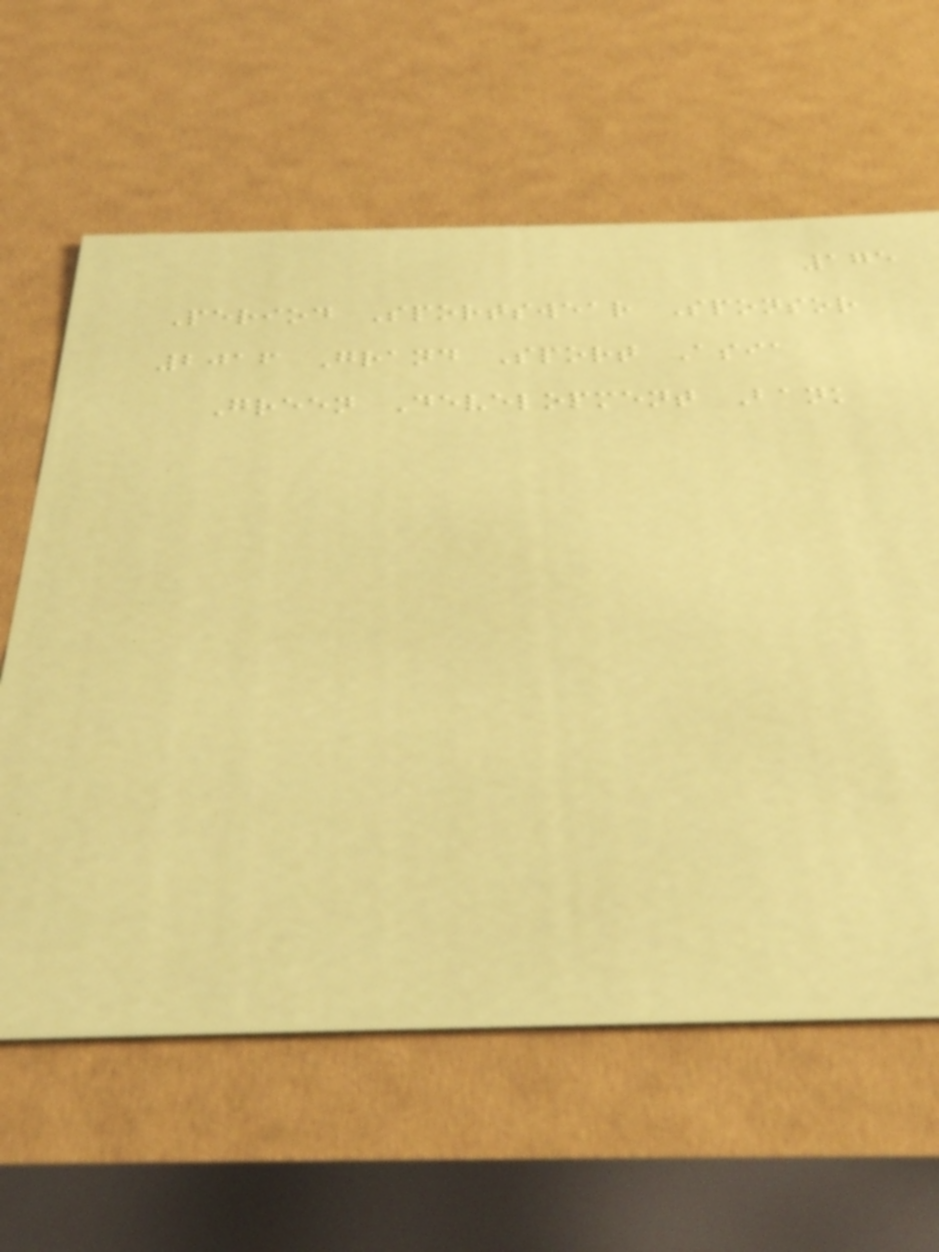175
Period Sportswear Sponsor
2016 Grand Sport Asia
Green Development Bank
